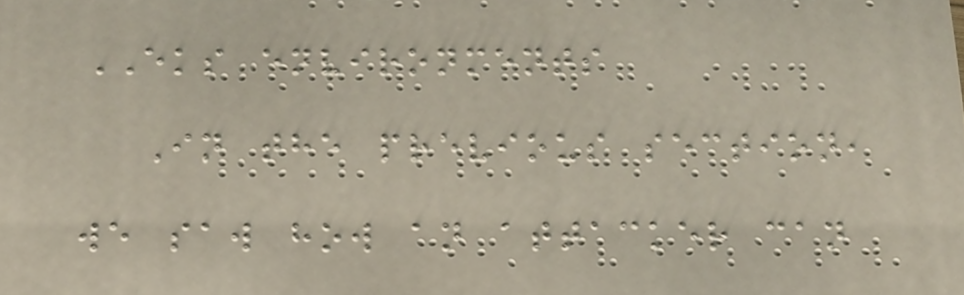EKS environments
In the previous section,
we saw how an attacker can
